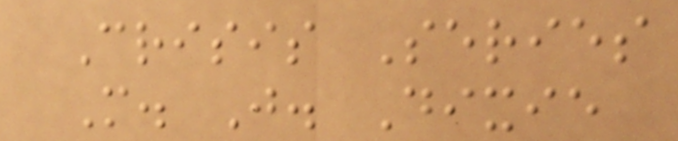Crisis Series
M. J. Dixie
